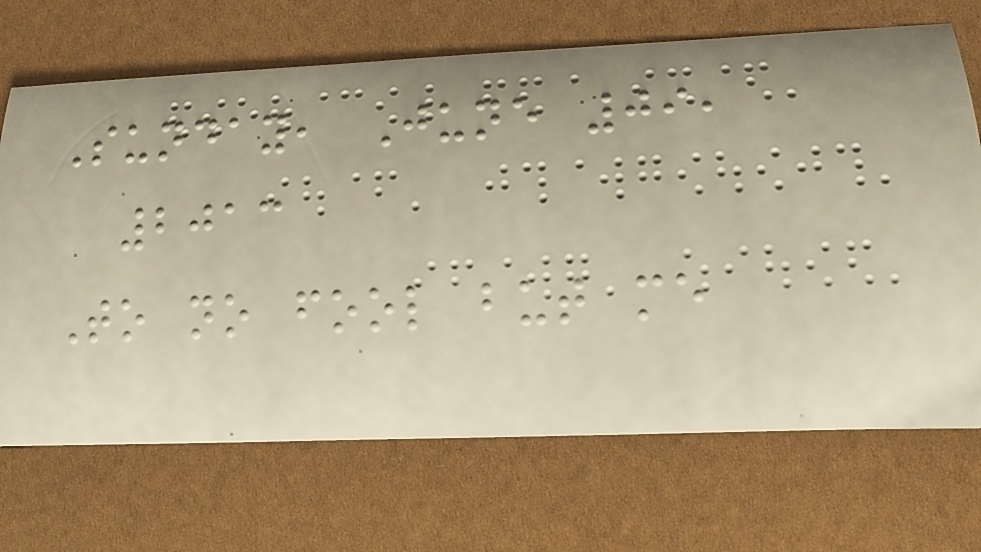Sunday, June 09,
2013
To no fool but me
